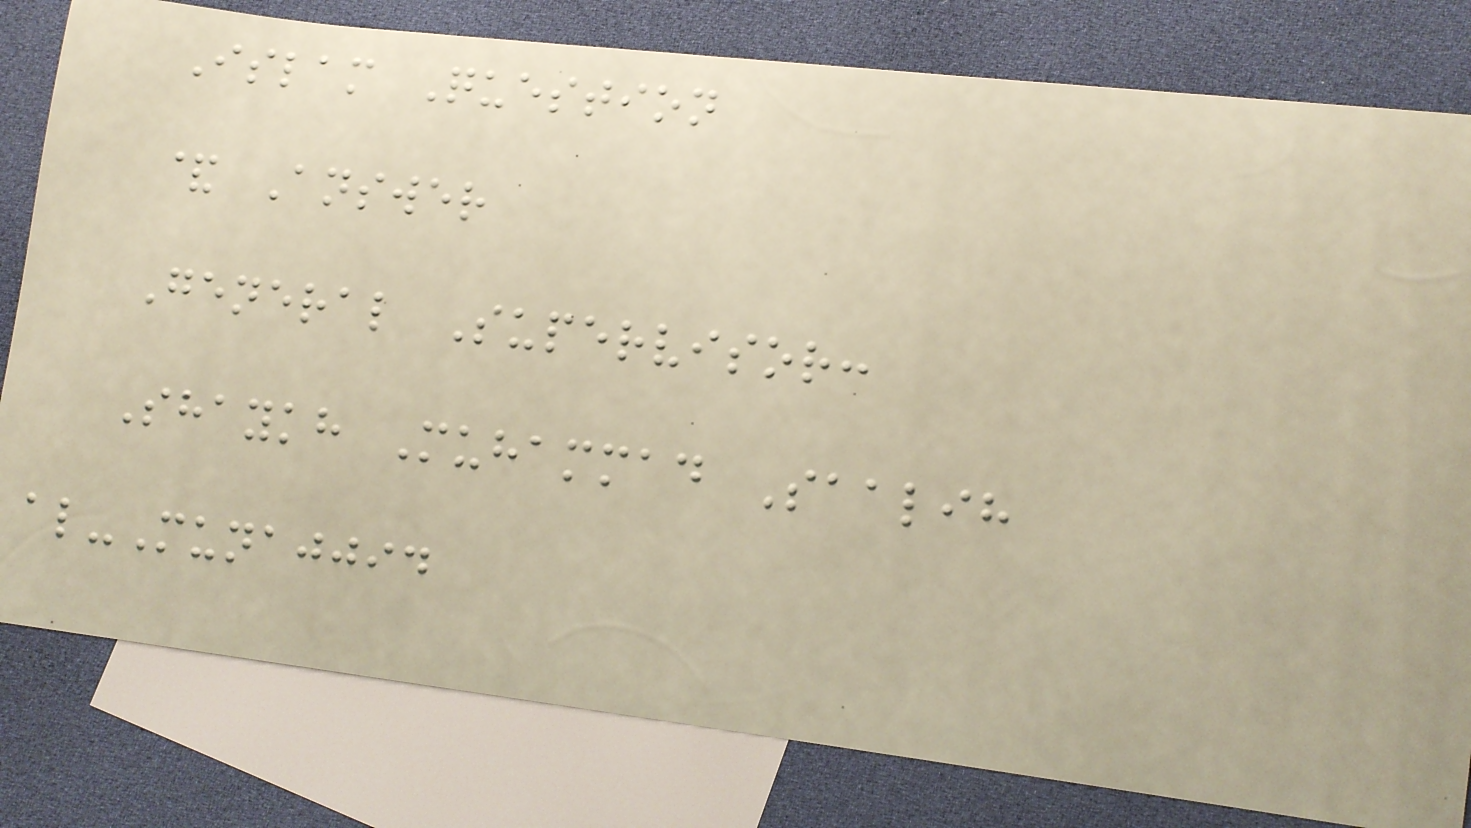Islam Question
& Answer
General Supervisor:
Shaykh Muhammad Saalih
al-Munajjid
